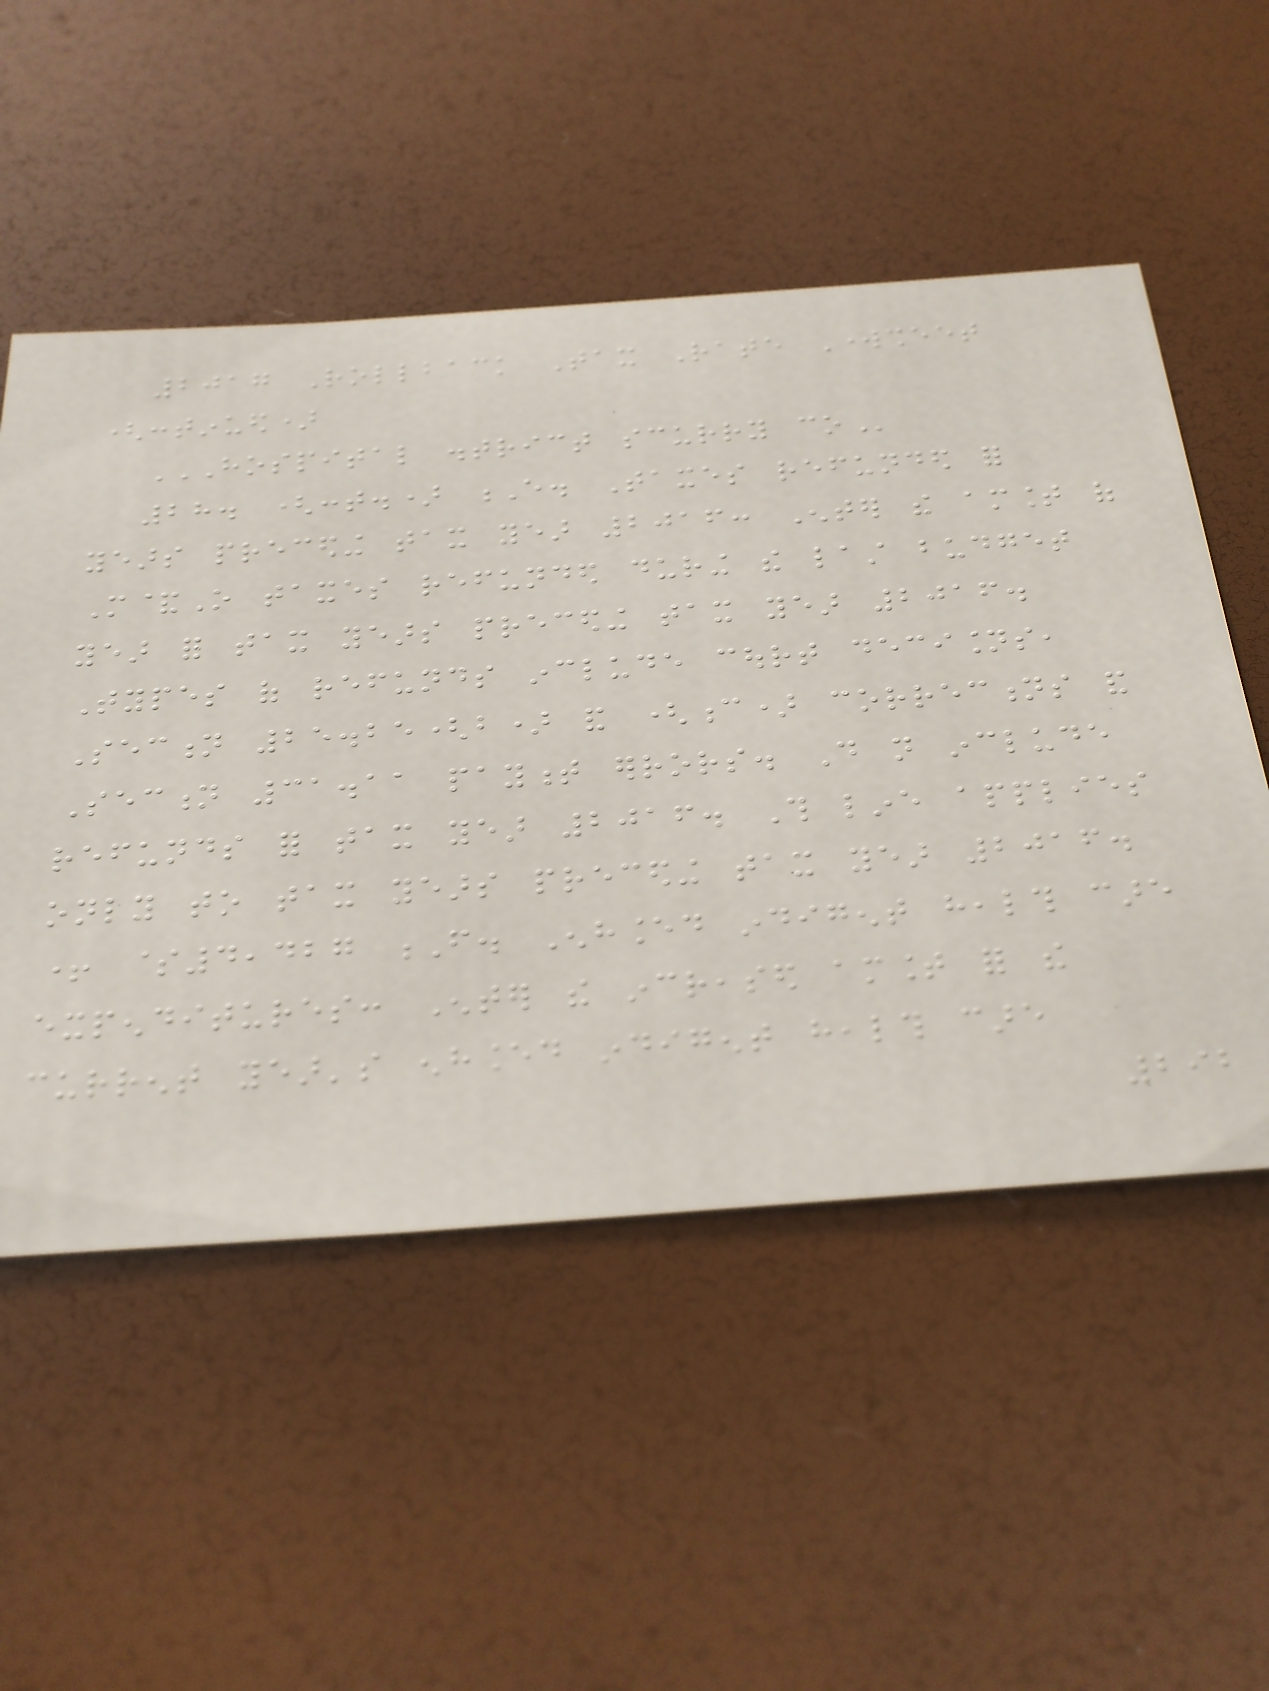2017 Rollback Tax Rate Worksheet
(continued)
HOSPITAL DISTRICT SCURRY CO
28. (cont.) E. Taxes refunded for
years preceding tax year 2016: Enter the amount of
M&O taxes refunded during the last budget
year for tax years preceding tax year 2016.
Types of refunds include court decisions,
Section 25.25(b) and (c) corrections and
Section 31.11 payment errors. Do not include
refunds for tax year 2016. This line applies
only to tax years preceding tax year 2016.
+ $4,427 F. Enhanced indigent health care
expenditures: Enter the increased amount for the
current year's enhanced indigent health care
292
